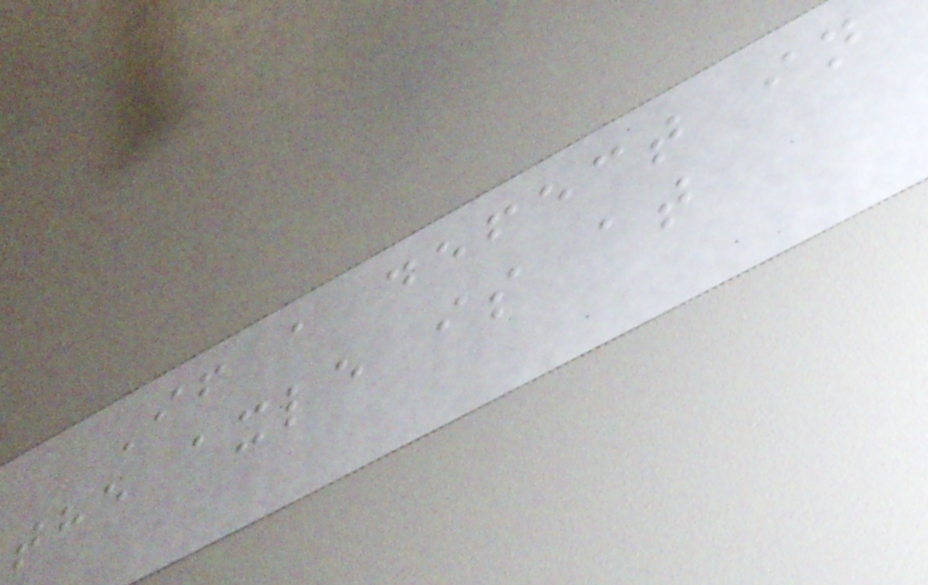If a defect in
the axle is at
